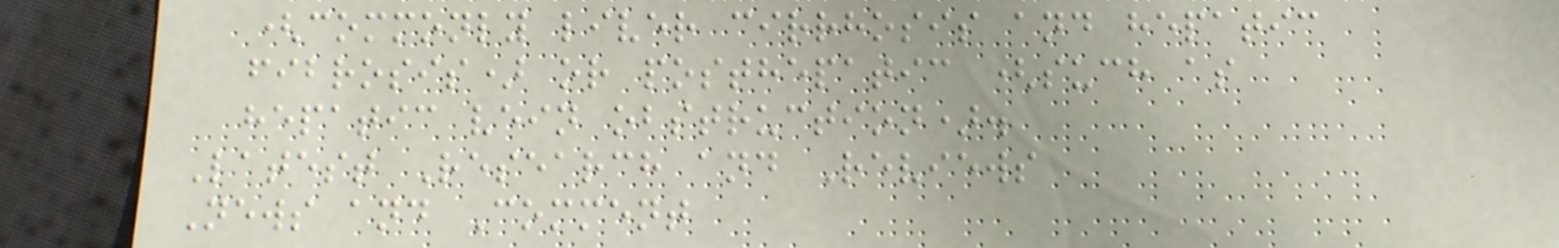(commonly liver cirrhosis and hepatic
fibrosis) or posthepatic (such as
hepatic vein obstruction).
Latest Research and Reviews
News and Comment
